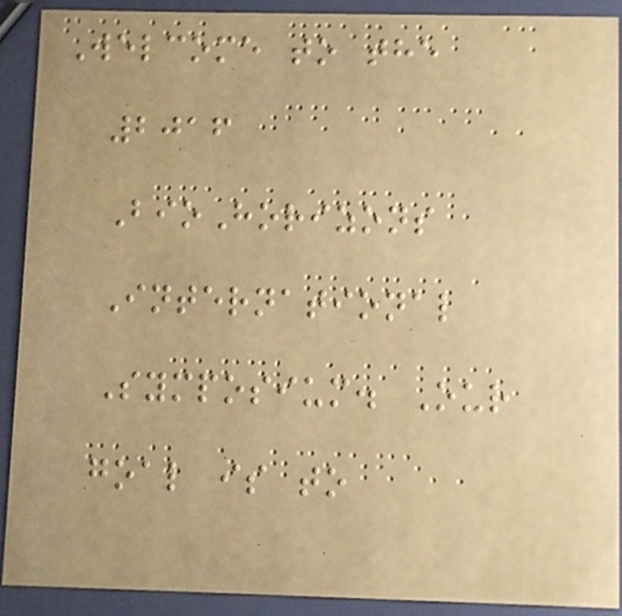Welcome to the
2016
BioHorizons
International
Symposium. Our
goal is to
